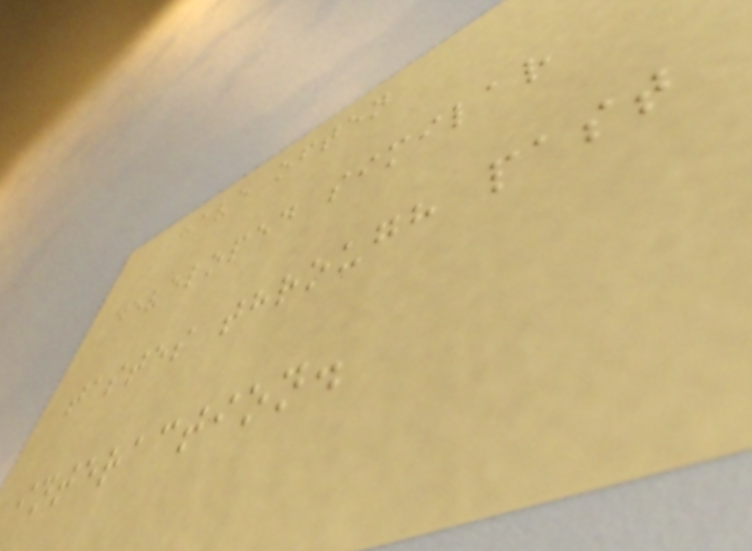have often
developed similar
tastes through past
interaction.
